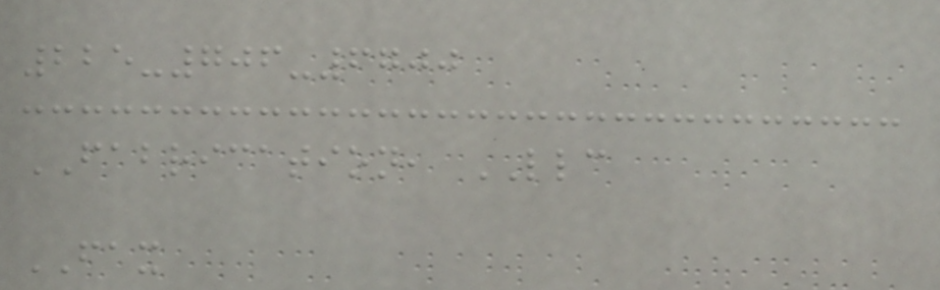225-706-6700
FABRICATION, LLC
FAX
